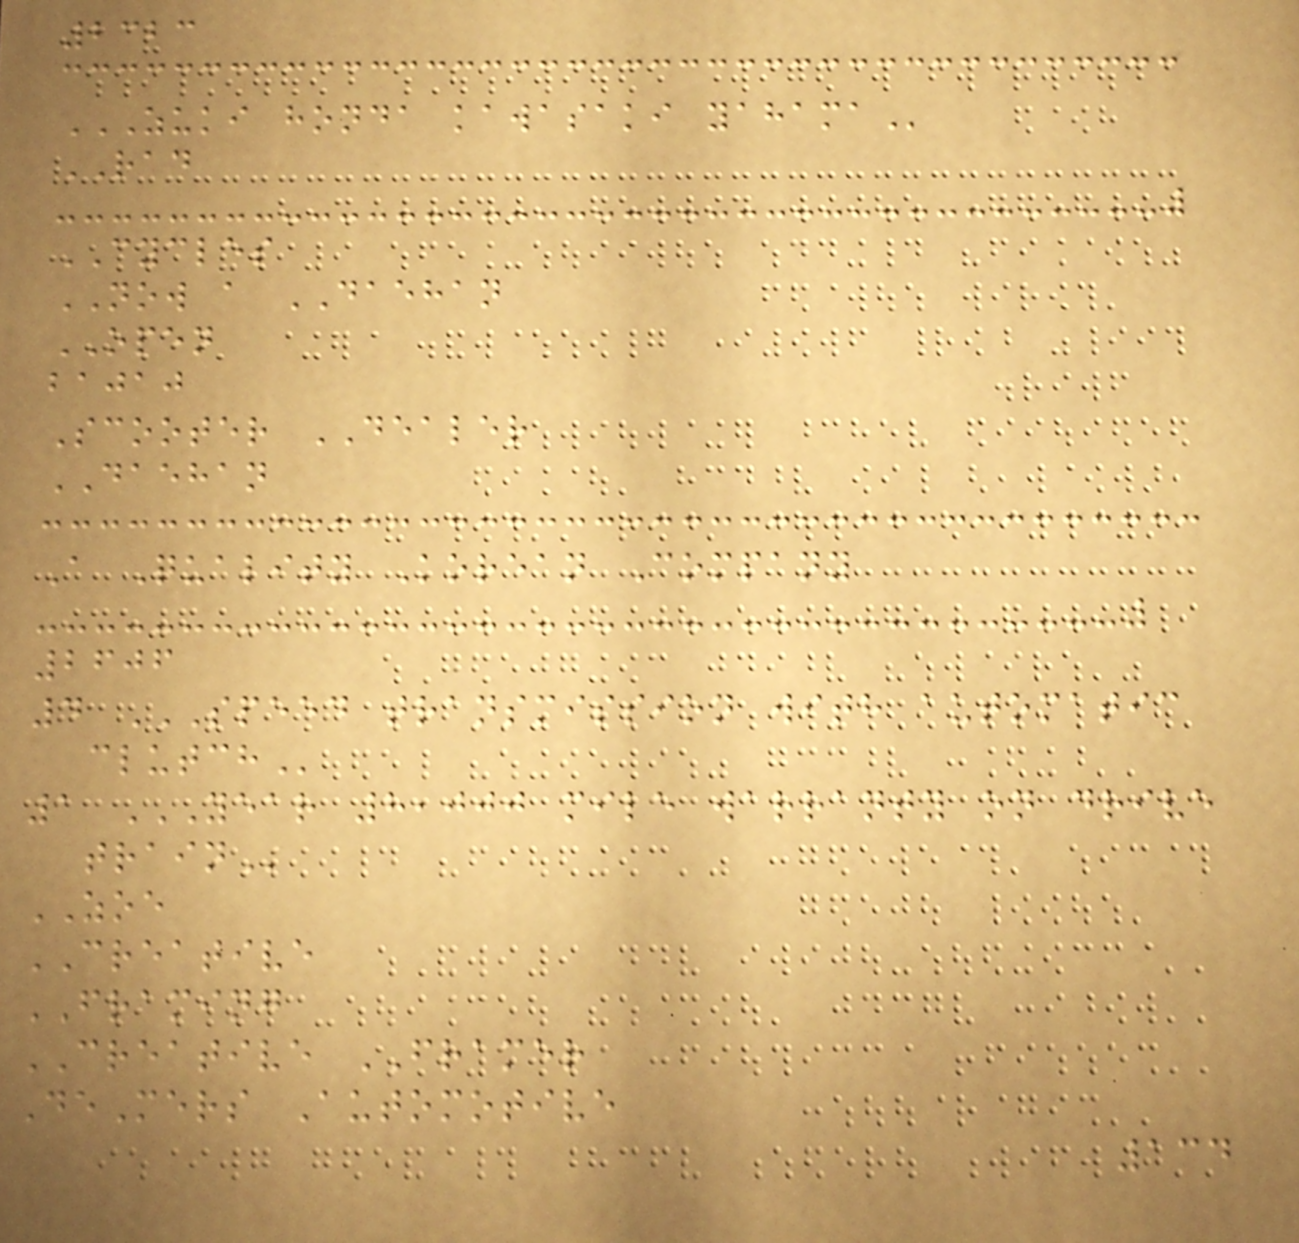2323
ZUKI HONDA KAWASAKI YAHAMA
RAD
CYCLES
NOW a DAEHAN
OPEN
bajaj
Scooter DEALER
DAEHAN
A Quality Korean Company
2606
4 SPEED TRANSMISSION WITH AUTOMATIC
CLUTCH
1 YEAR 8,000 MILE WARRANTY ON DRIVE
TRAIN
ZOE
CREATIVE
FRAMING
CREATIVE FRAMER
DeMers Automotive
134
